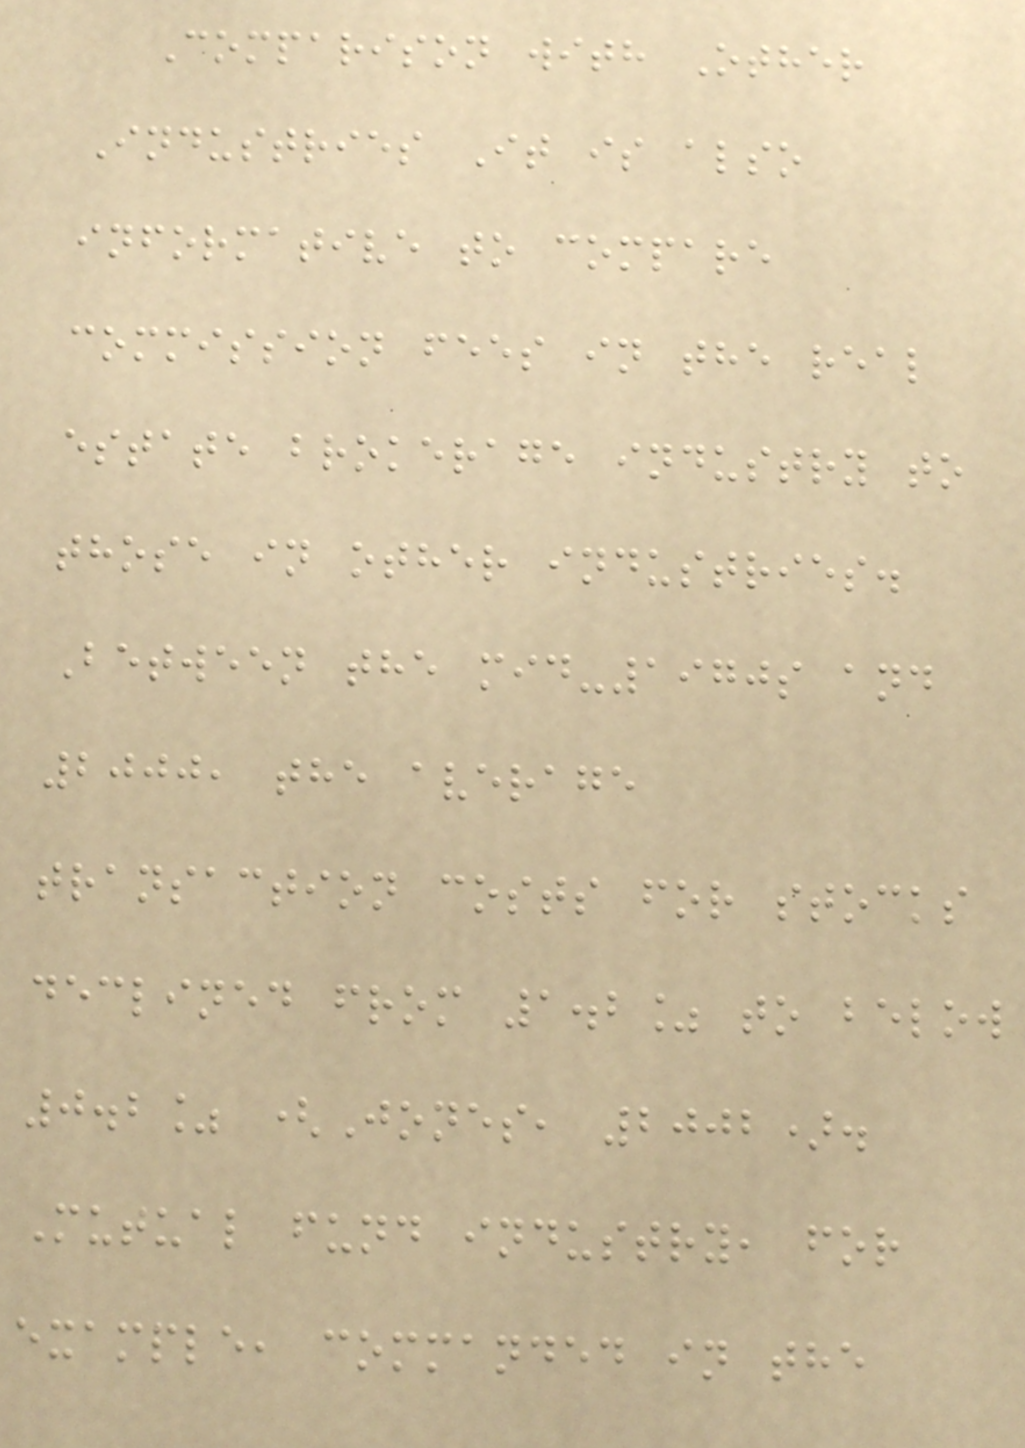Comparison with Other
Industries It is also
informative to compare
commission fees in the real
estate brokerage industry to
those in other industries.
Between the mid-1970s and
2000, the average
transaction costs for stocks
declined from 1.2% to below
0.2% (Jones, 2002).
Mutual fund industry, for
example, commanded in the
